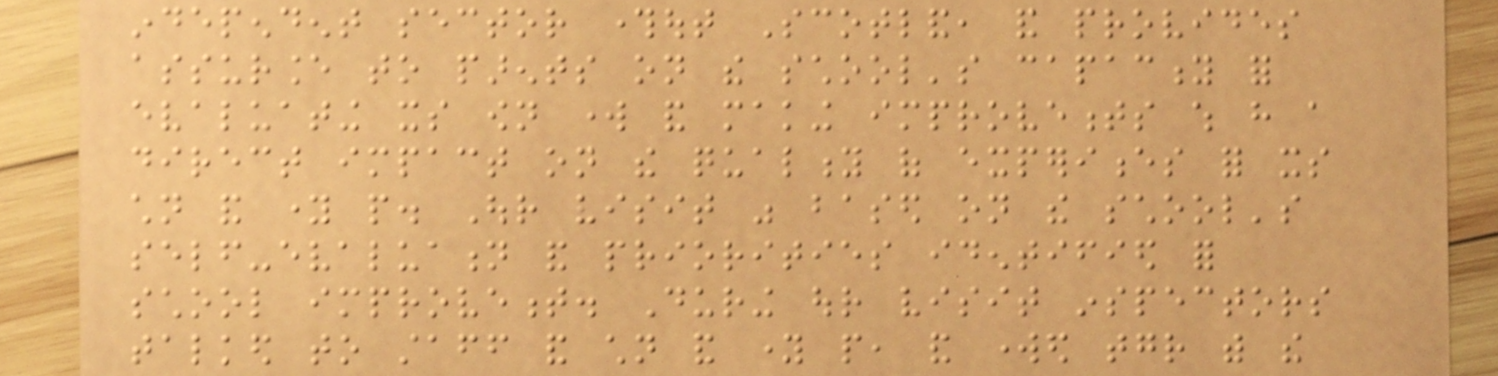independent sector throughout Scotland, and provides
assurance to parents on the school's capacity for
evaluating its own work and making improvements which have a
direct impact on the quality of experiences for its
children and young people. Our visit was based on the school's
self-evaluation and priorities identified for
school improvement. During our visit inspectors
talked to staff and children and young people, and worked together with the
